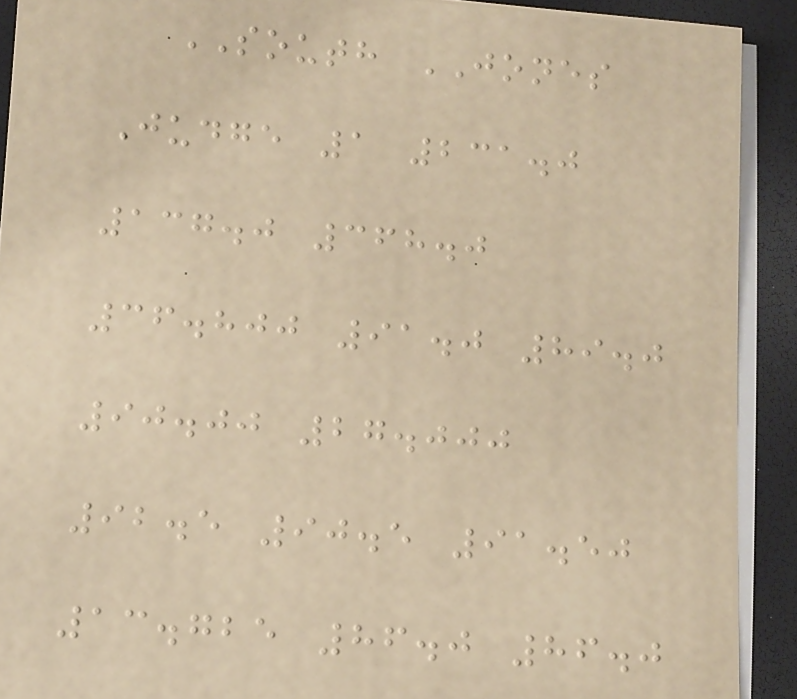SOUTH JONES
Judge 1 231.0
137.0 368.0
36.800 91.0 89.0
90.00 27.000
92.5 90.5 91.50
13.725 86.0 86.0
